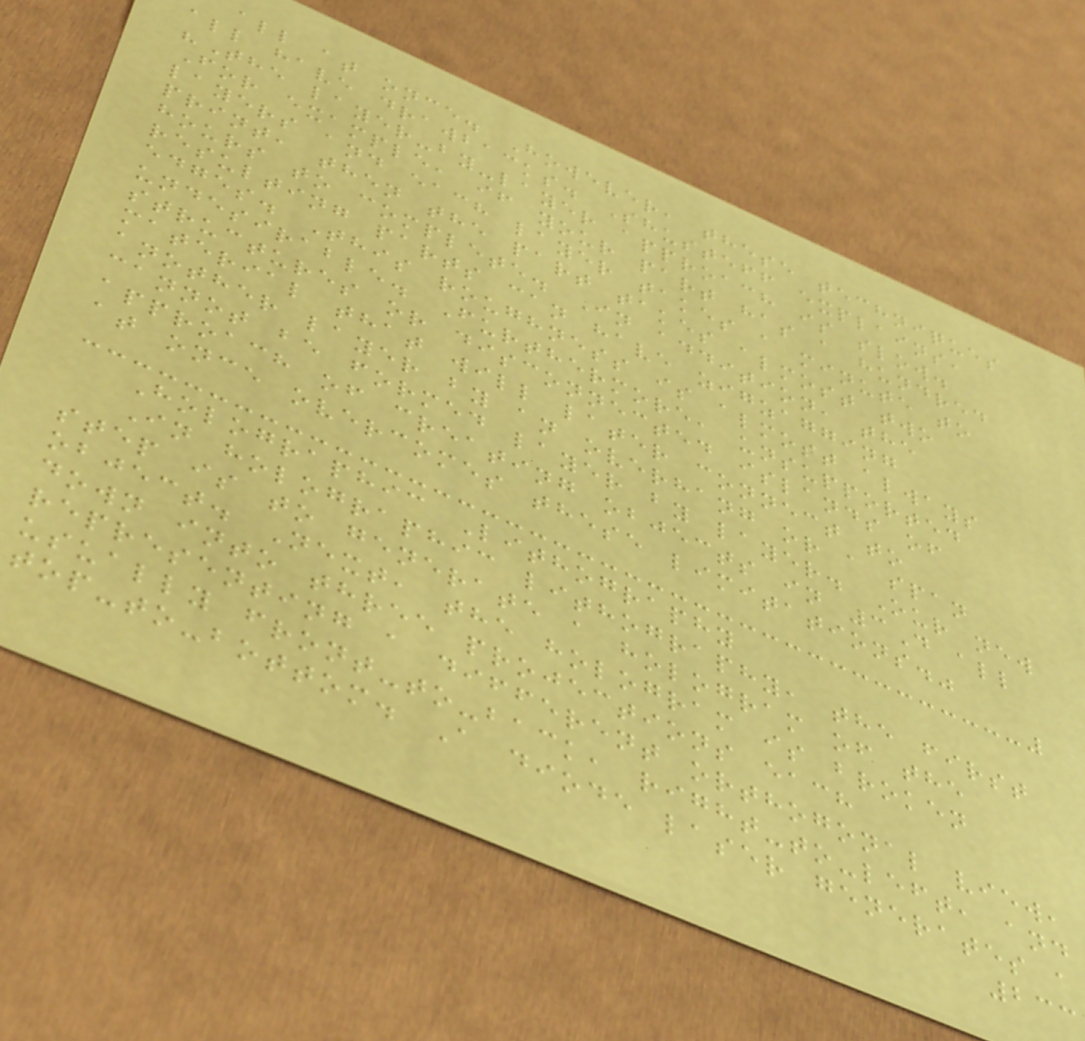all at once. However, these techniques
all have drawbacks. Shusteff explains,
"The layer-by-layer approach is slow.
For example, if your part has a hundred
layers and each layer takes a minute to
print, then the part takes almost two
hours to complete. In addition, the
resulting parts can have zigzagging
edges. This roughness is almost always
undesirable. Furthermore, unsupported
structures or disconnected islands of
material that will later connect to
another layer by an overhang or a span
cannot be formed layer by layer. Our new
approach of creating objects in 3D all
at once overcomes these limitations."
Holographic Lithography
In holographic lithography, the first
step is to generate a hologram of the
object. Next, the hologram is broken
down into three projections each
representing a different orthogonal view,
usually front-to-back, right-to-left, and
top-to-bottom. A diode laser generates a
233
